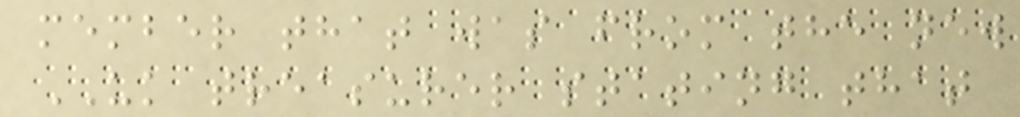member that was from the new
UK treasurer stating that
